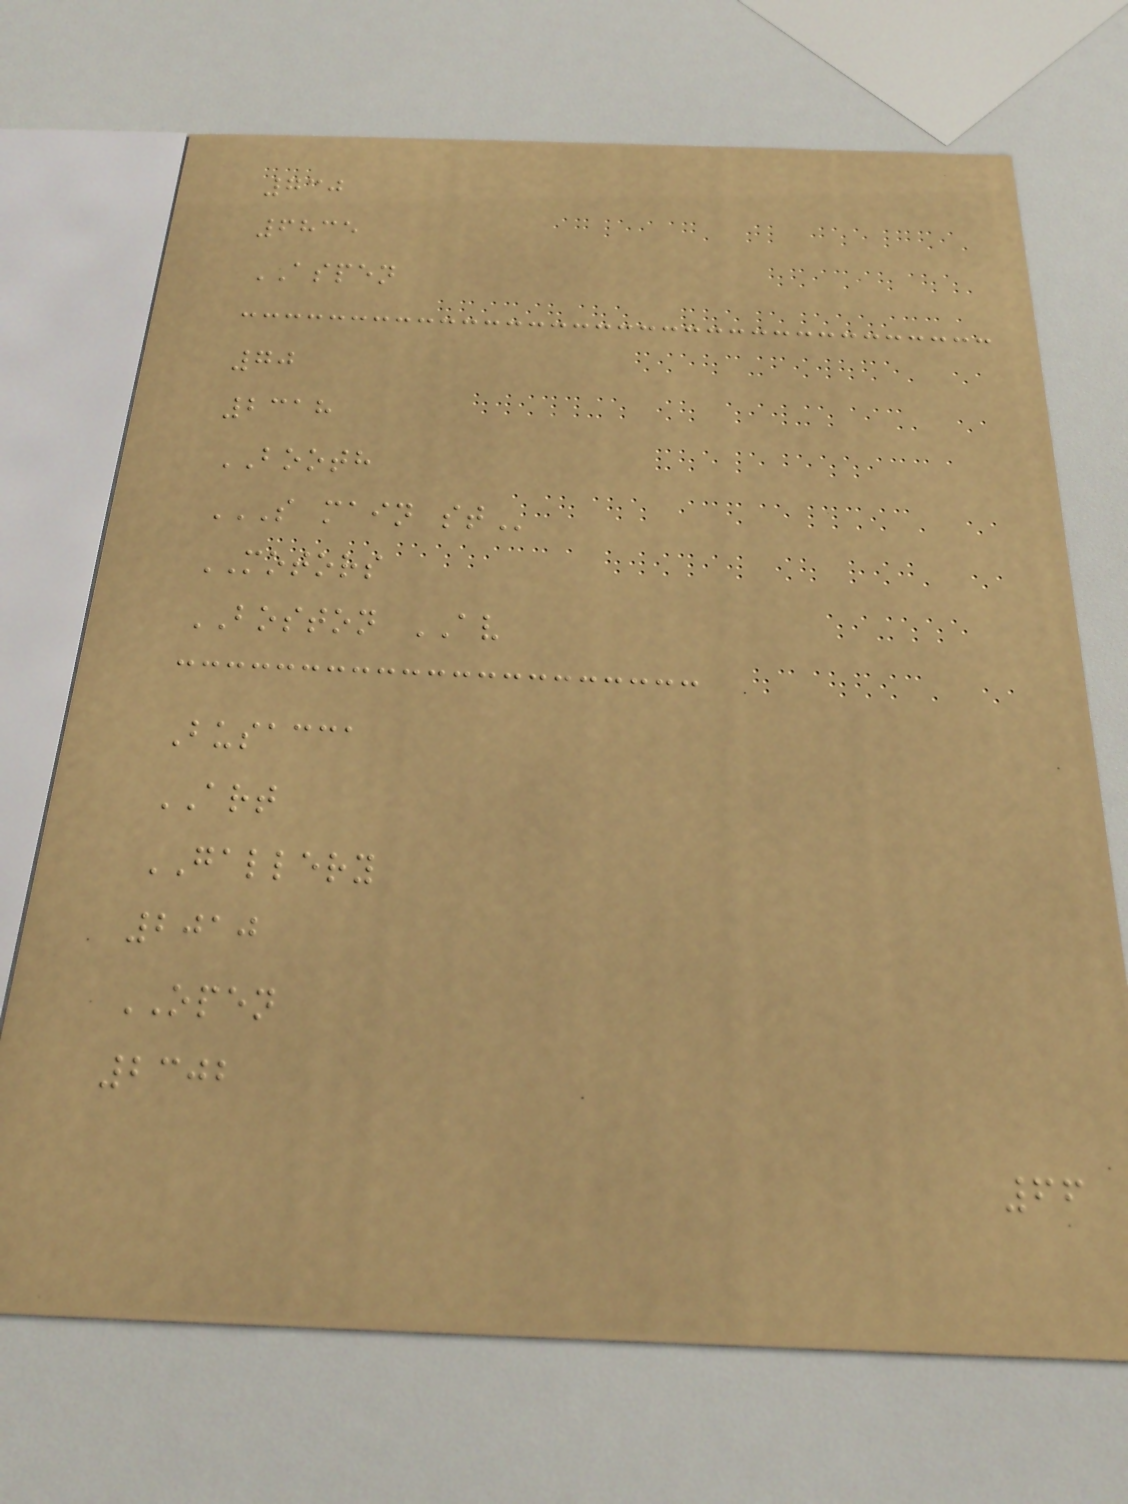730
6835
ASPEN
70
2318
BOOTH
S MAIN ST
MOTORS
BOSTON AV
Busacca
ART
GALLERY
2010
OPEN
2302
66
